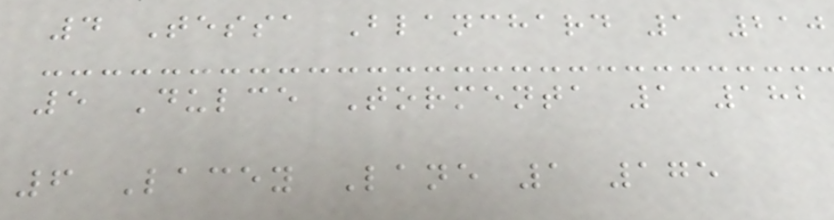4 Tessa Blanchard 1 210
5 Dulce Tormenta 1 182
6 Lacey Lane 1 175
